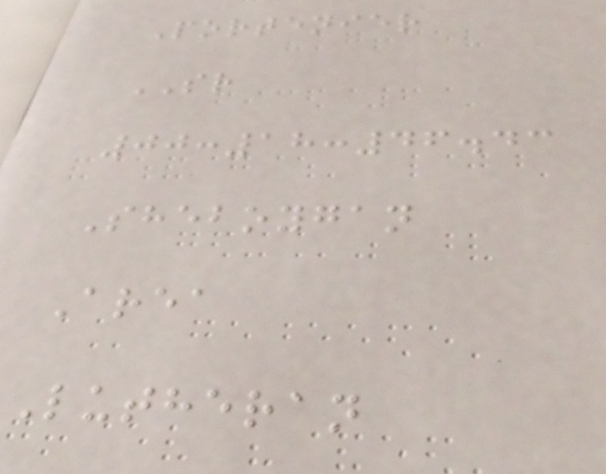Portenier
SR
00:18:46.43
Sheboygan
Area
Lutheran
